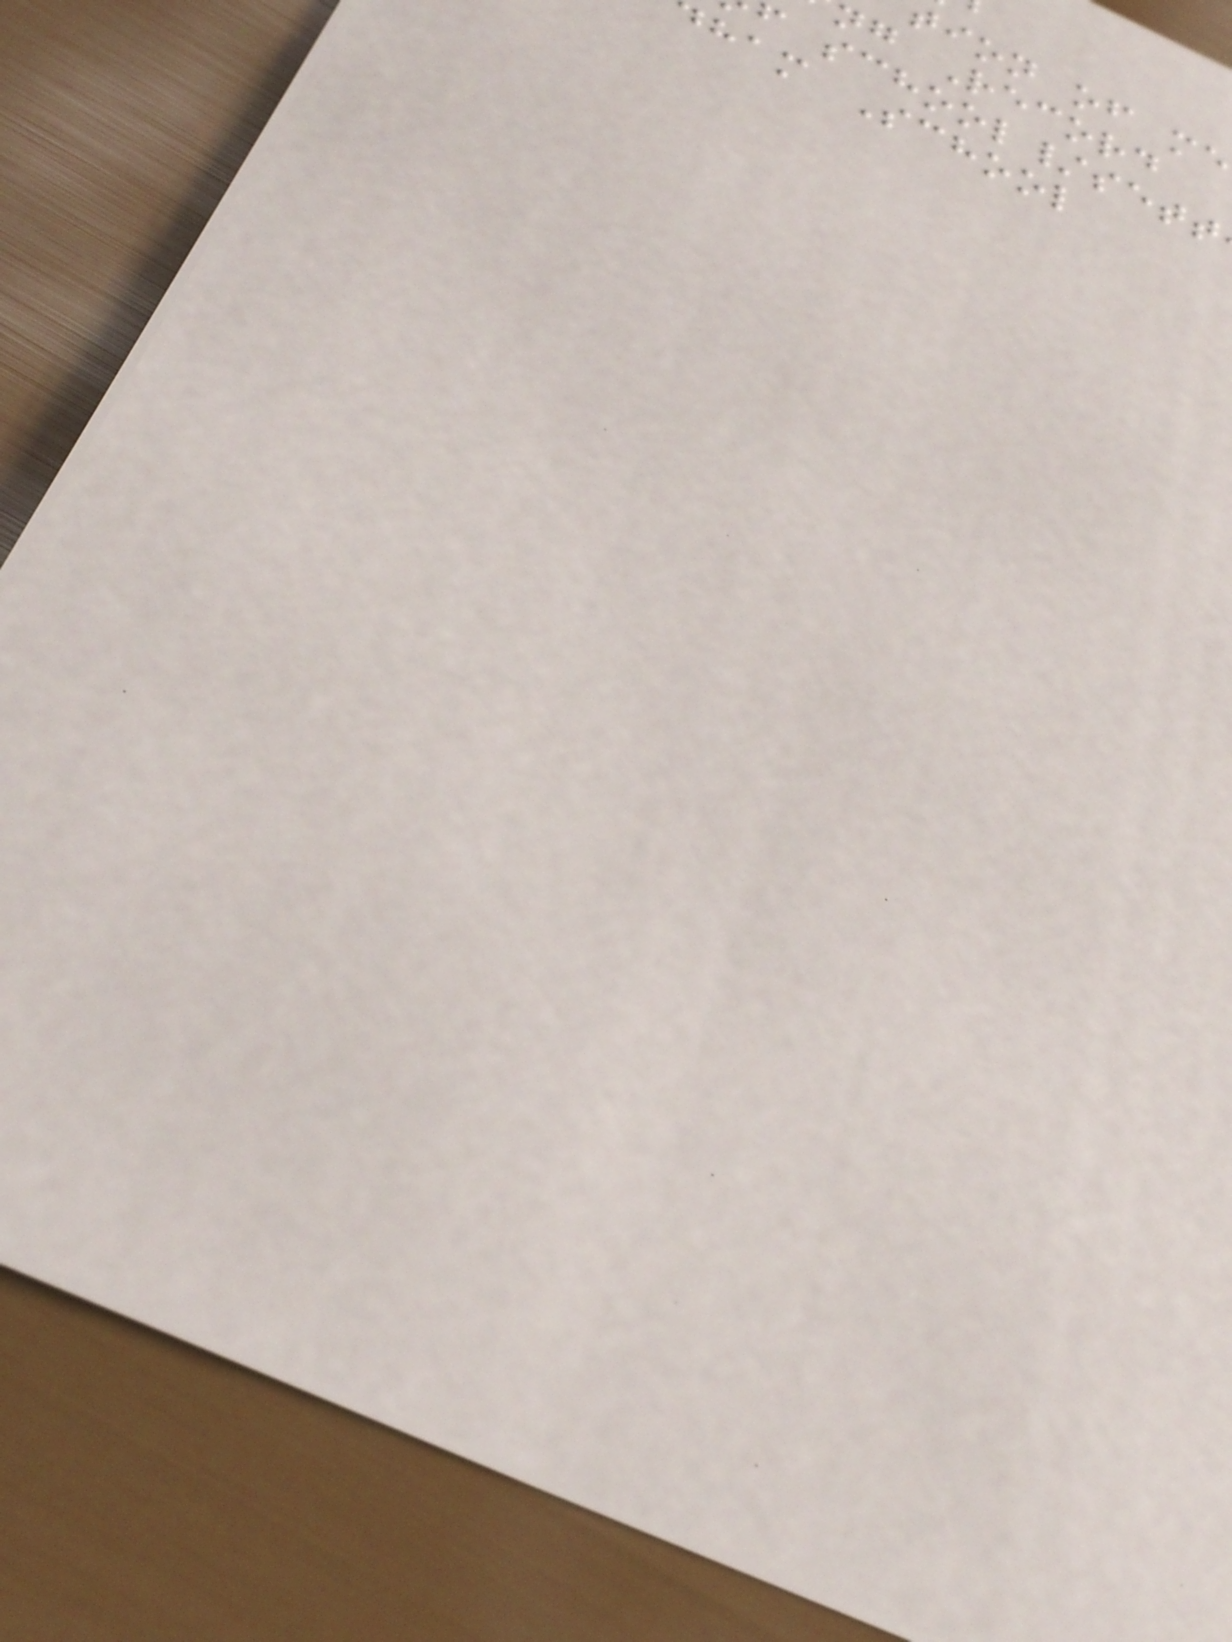tion of me
ng Record
school/sett
ham School
